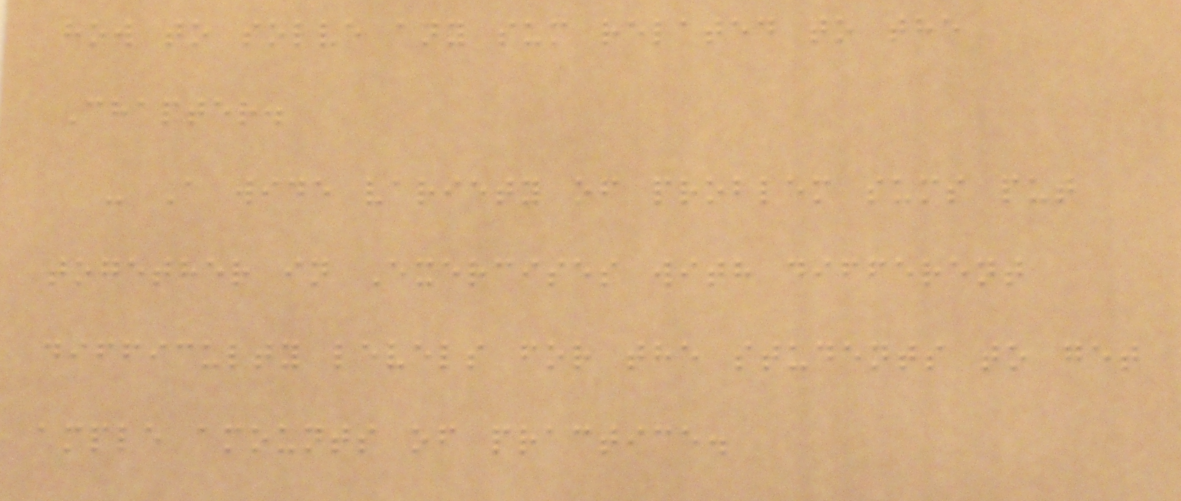how to solve any sum related to the
Chapter.
- A wide variety of problem sums put
together in Exercises with different
difficulty levels for the students to get
ample amounts of practice.
